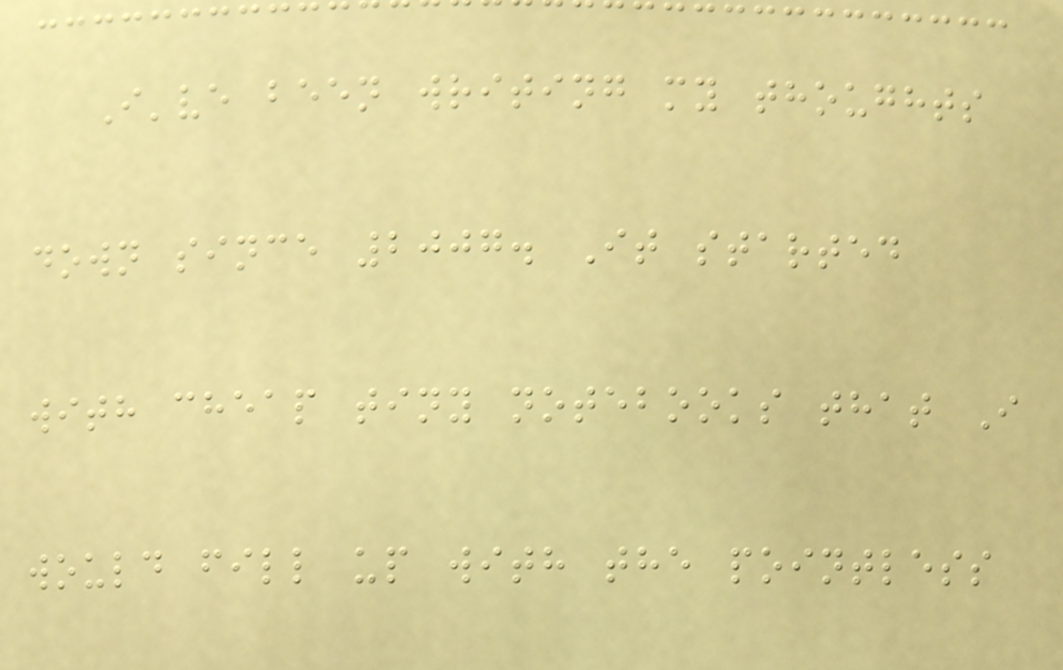I've been writing my thoughts
down since 2007. It started
with cheap tiny notebooks that I
would fill up with the pointless
